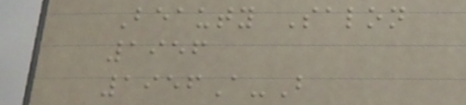Beauty Salon
1956
1956A-B
